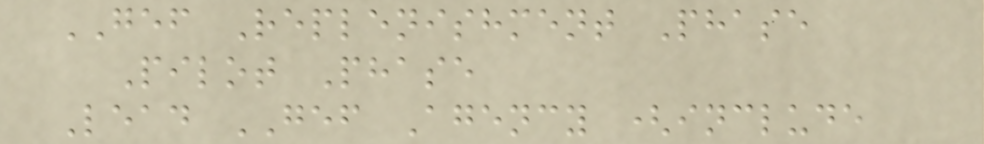GEF Replenishment Phase
Pilot Phase
Lead GEF Agency (include
